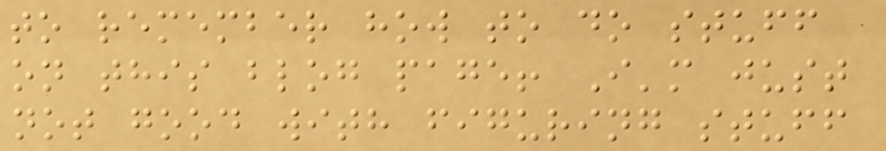to remember how to do stuff
on this blog page! I'm just
not good with figuring stuff
